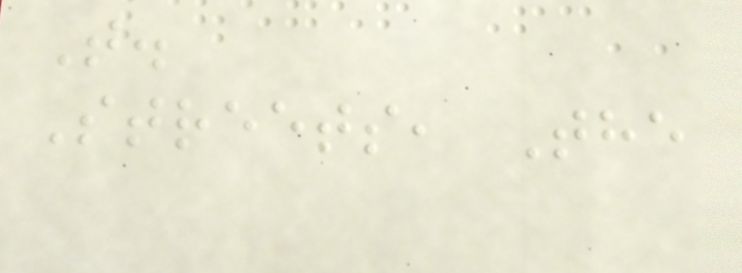T.
Streets, The
